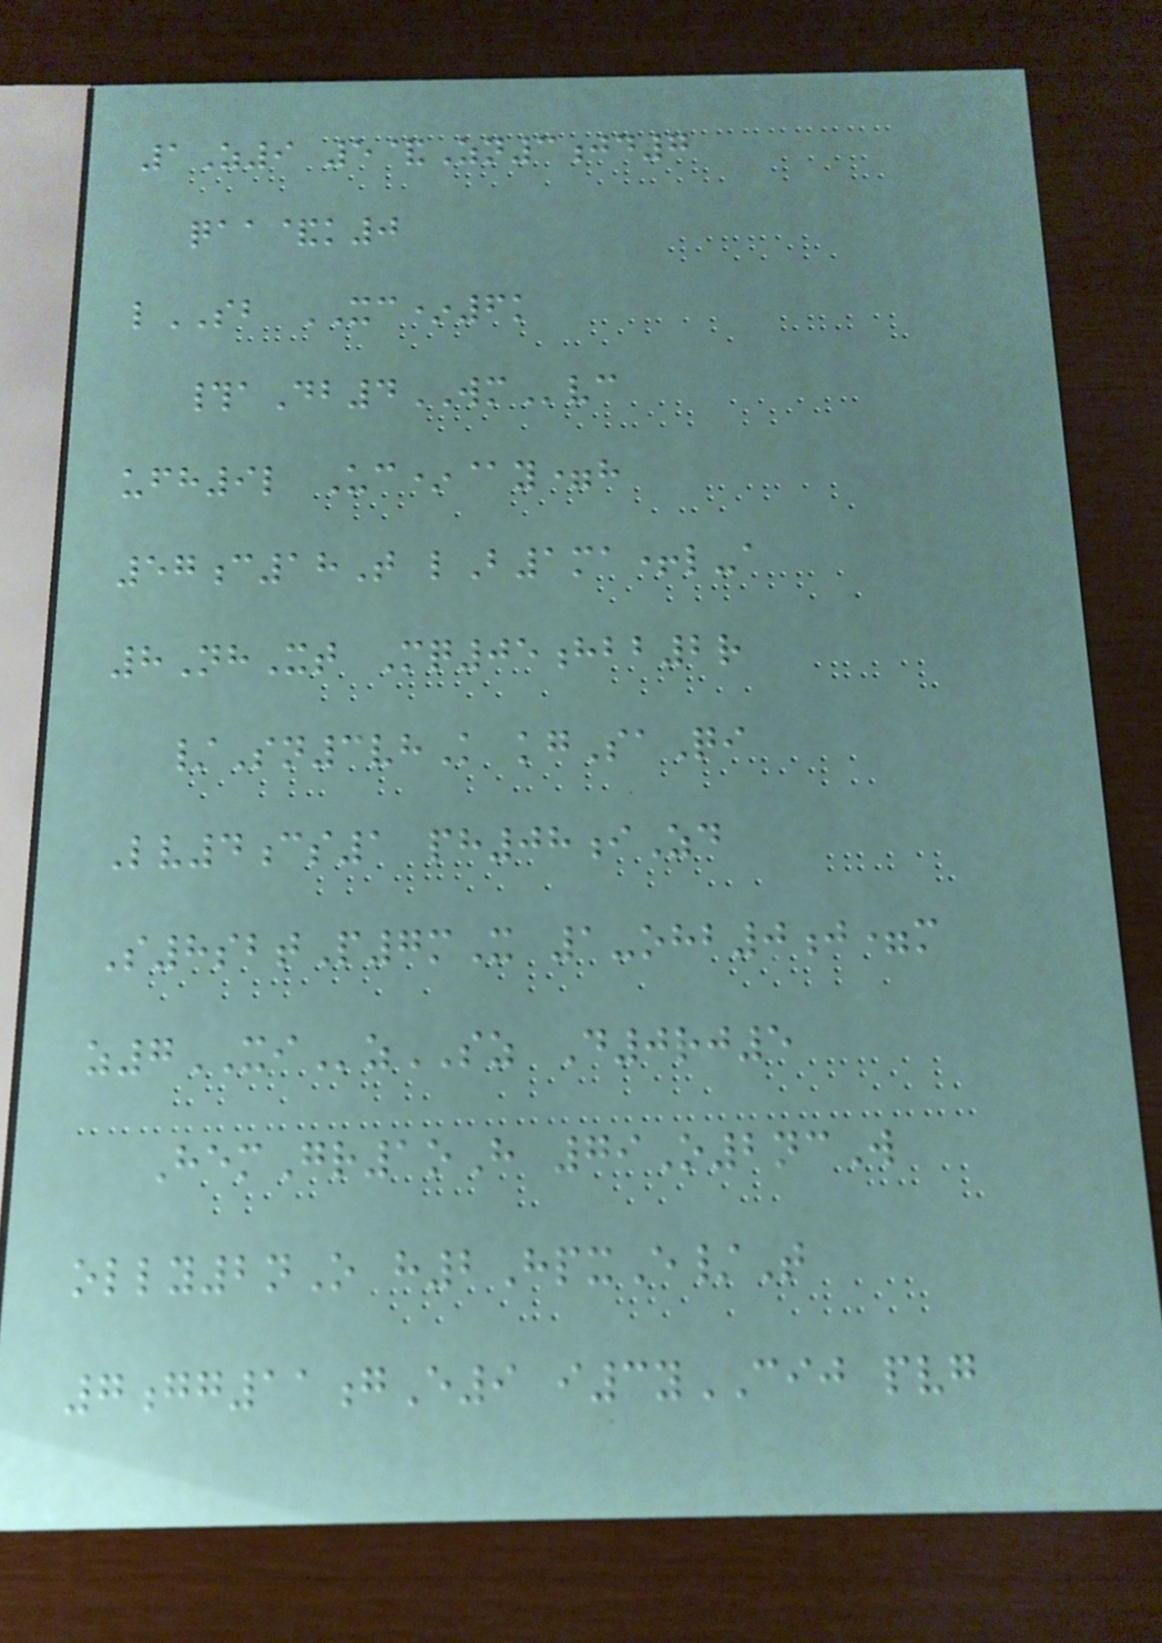1Z9 5&Zn3jd7
qaa&k0
lSB XC*6k
#aDb4WMvc
ufh9l Uc*@y=h
57c18T lB1ma+l-a
8NhXt Mq05hbb2r
/Sn3vhK kgSaQi
Lv4cs1 ph08iZd
S8sbtP7mX 1-ohb0j=m
z7XIzSZ D0rj5
HemGr1oH 79O2ncW
olly2nO h2HpxE/T
7gg11gE9 i3yCIJ pvg
